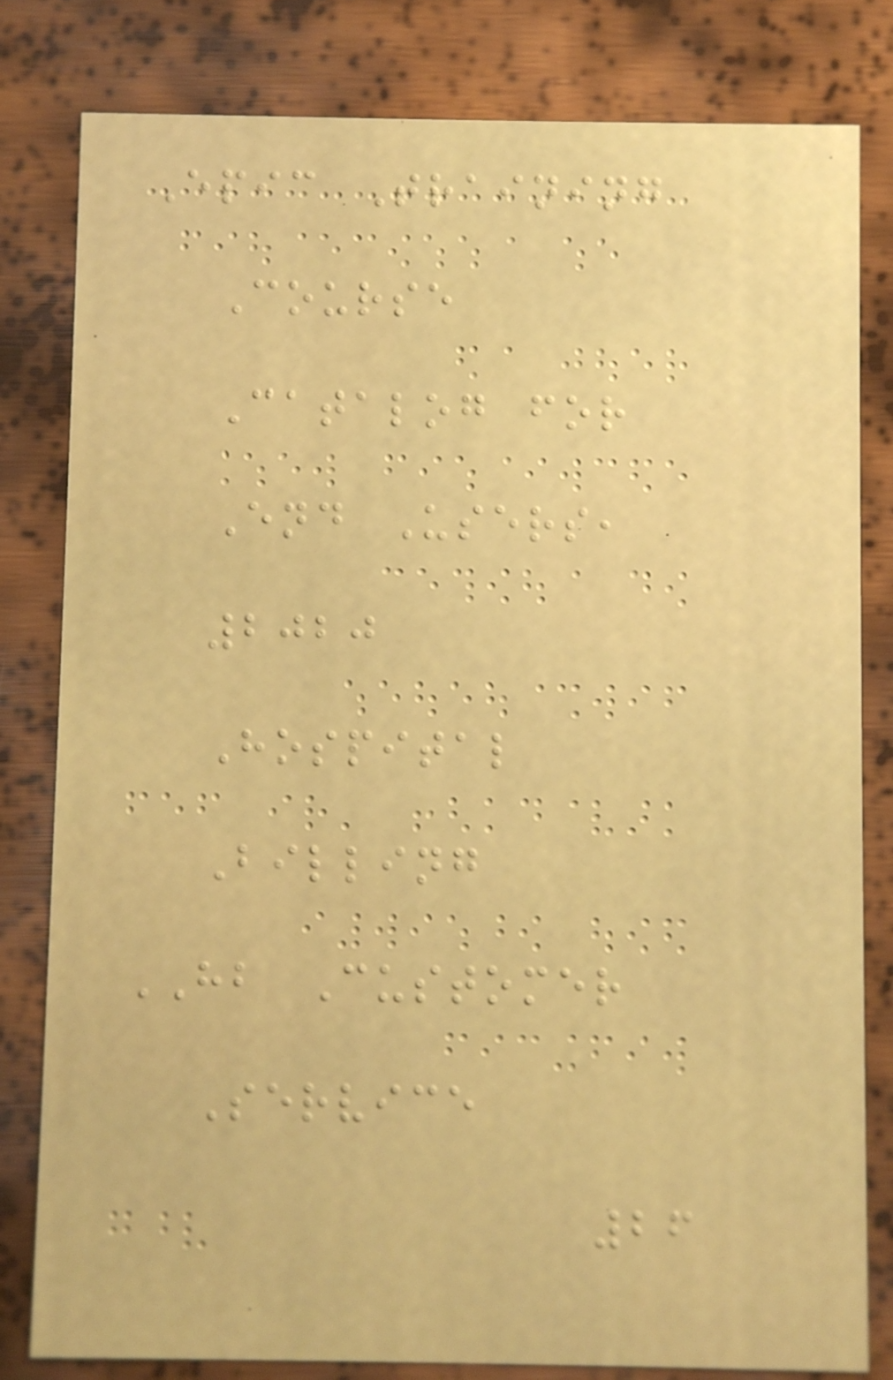Epic Training
Course
Catalog for
End Users,
2020
Hospital
Billing
HB Customer
Service
26
